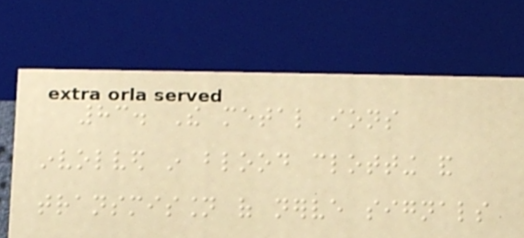83. The metal ions
involved in blood clotting and
transmission of nerve signals
